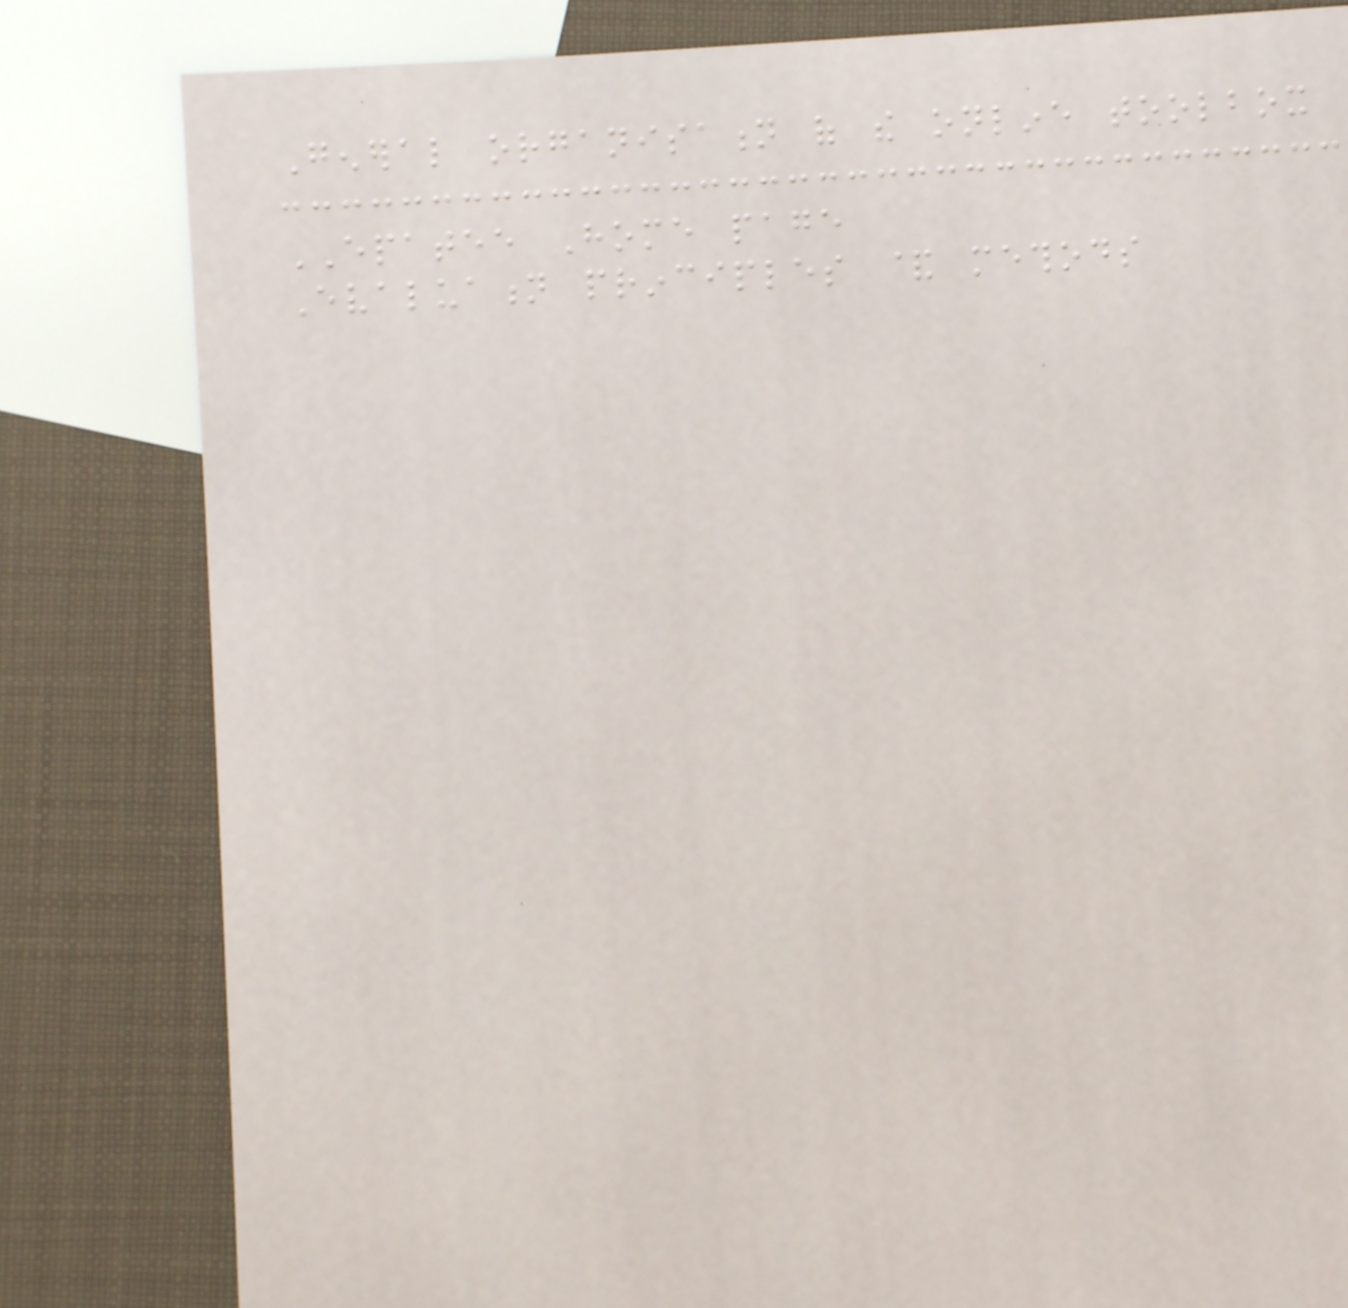General organisation of the online toolbox
EPATEE Home page
Evaluation principles & methods
